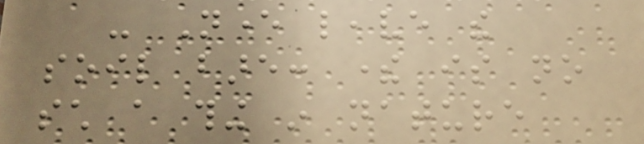- Never leave the
soil bare: there is no
such a thing in nature
